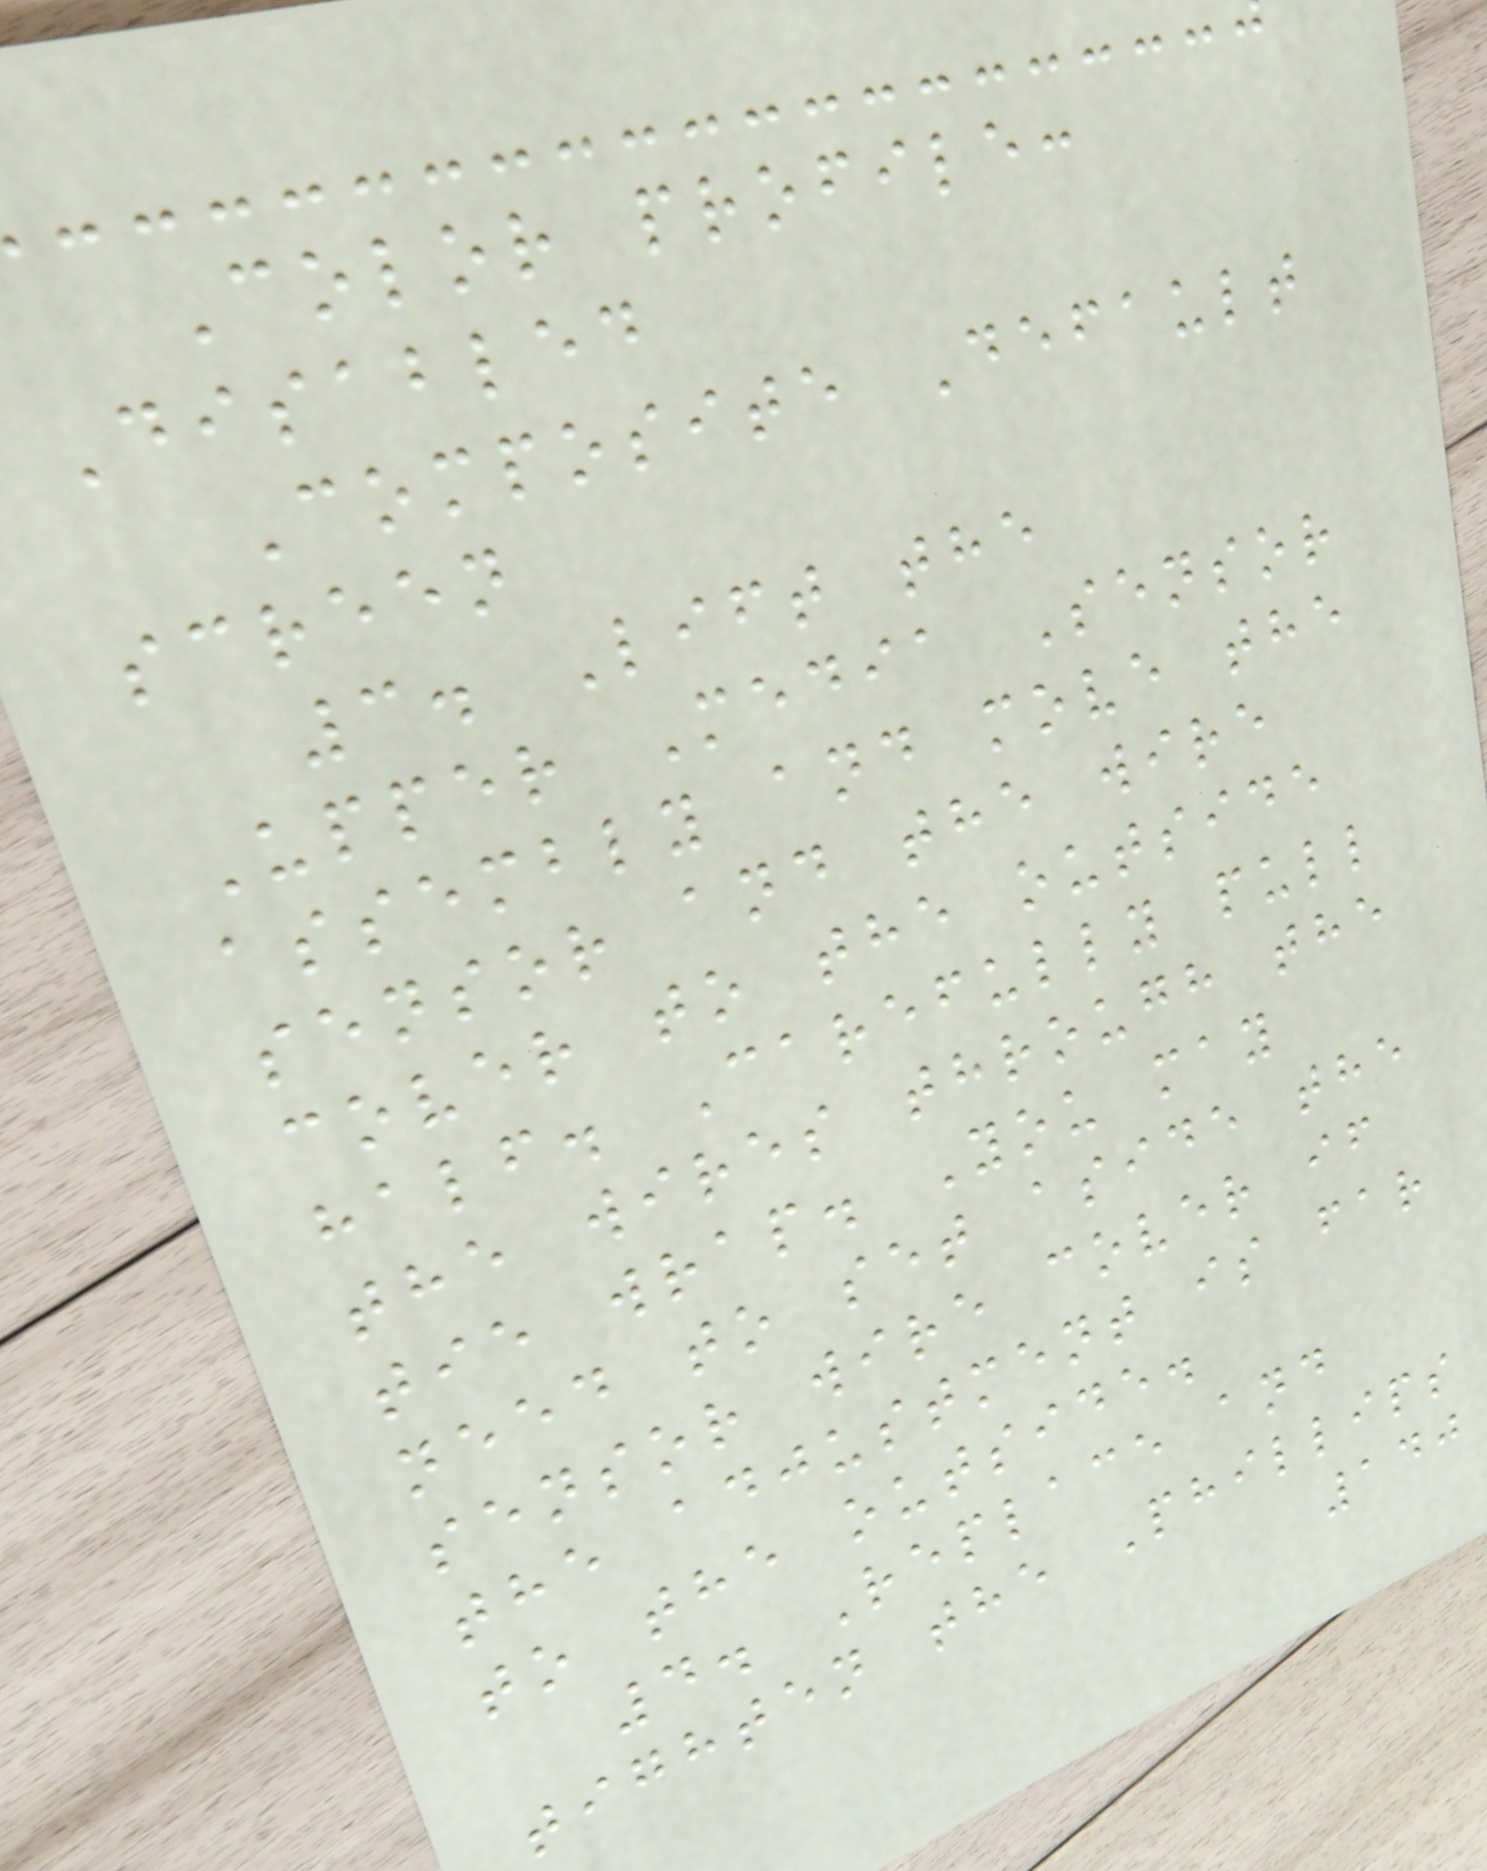Color profile:
Disabled
Composite Default
screen
3. Lift the
Upper Media Sensor
assembly and move the
sensor and the wire
cover to the outside
half. Carefully pull
the wires through the
tie wrap. You may
need to set aside the
sensor wire cover if
the adjustment is far
to the outside.
4. Replace and
tighten the Phillips
140
